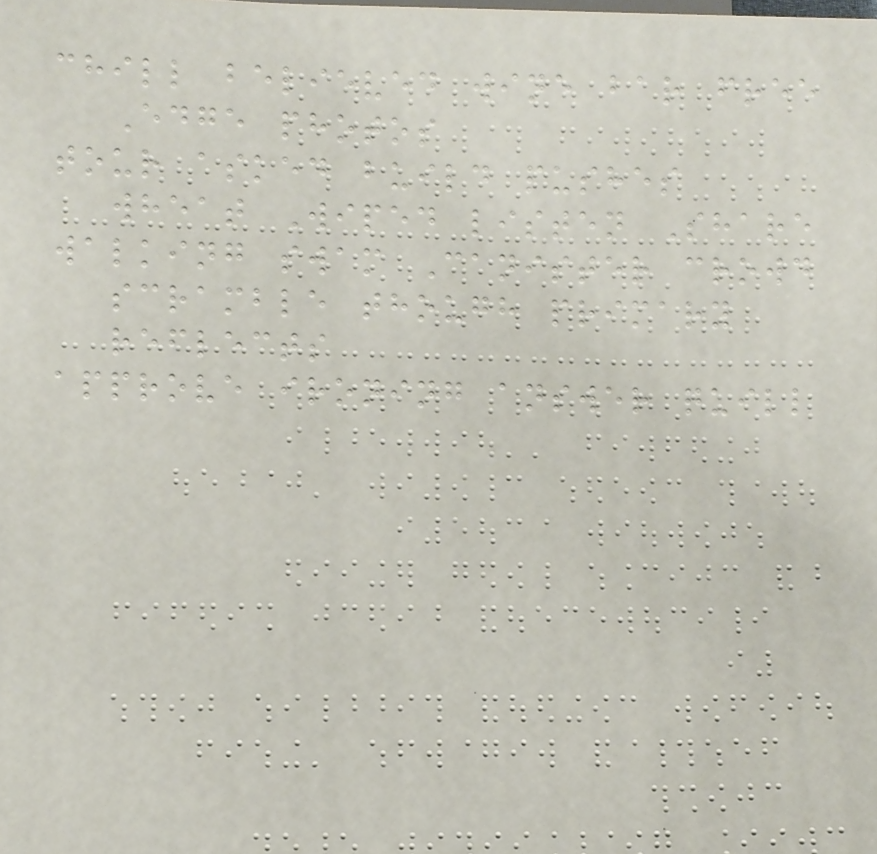chill believed wine bar free
Edge photos
tour asked build pushes
wheat Wiped listen Share
walking swam Canister crowd
scramble though primary
reflects
approve ironing answer quill
